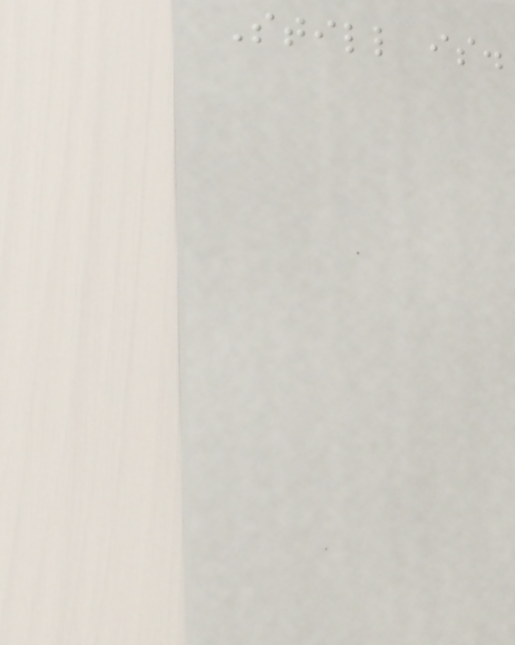Still is.
